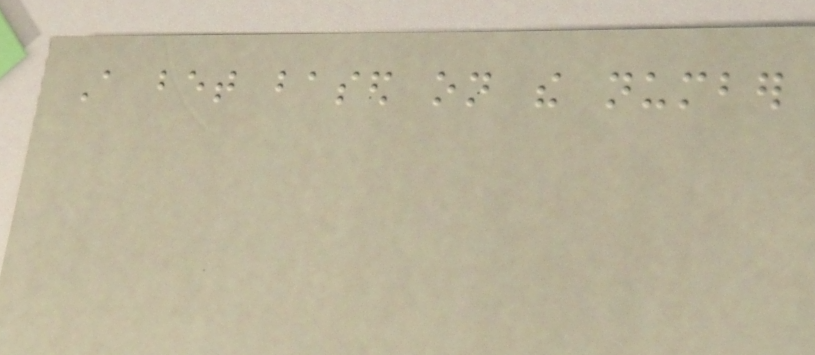A bet based on the number
